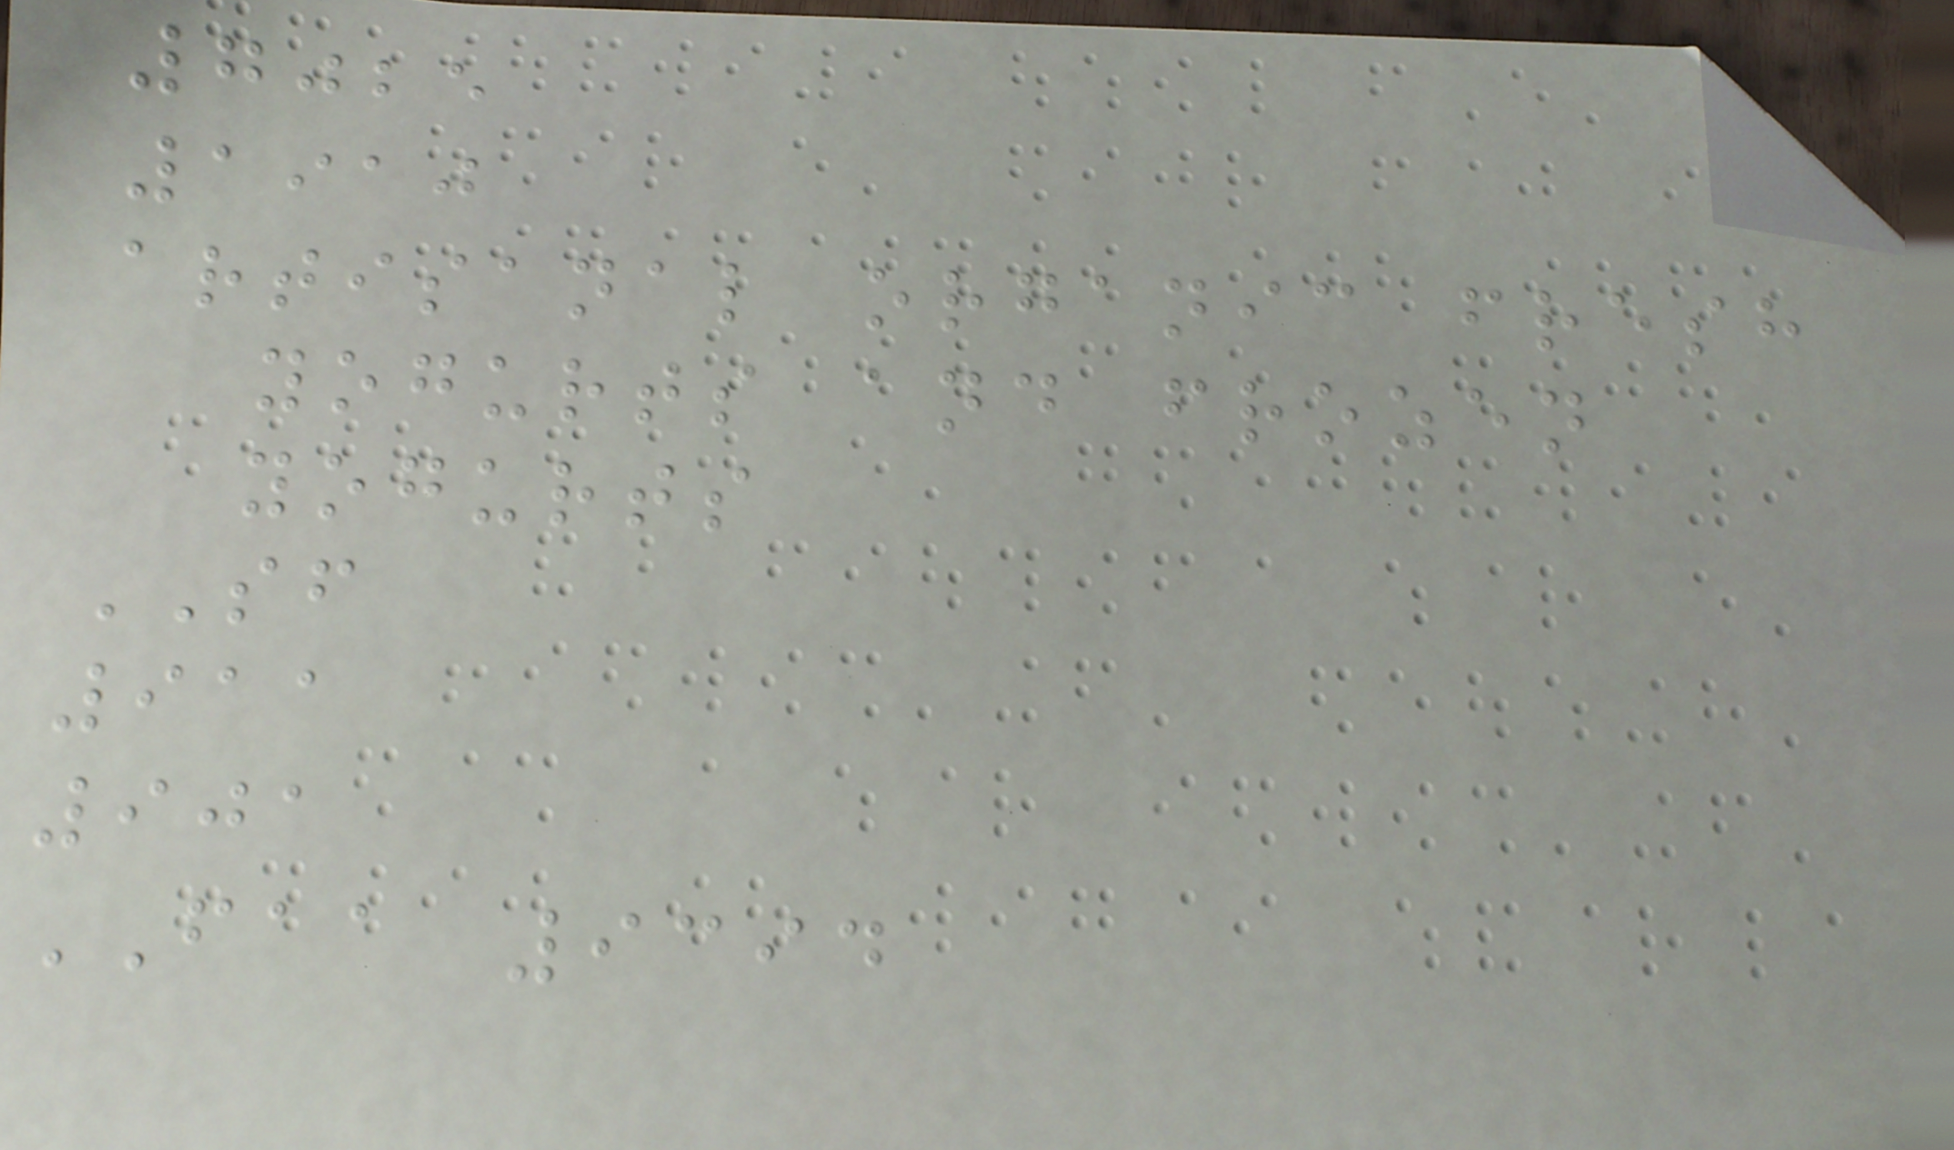7025
1910
artisanal organic fresh
yogurts and frozen
yogurts
SF
911
901
FAA 9394
